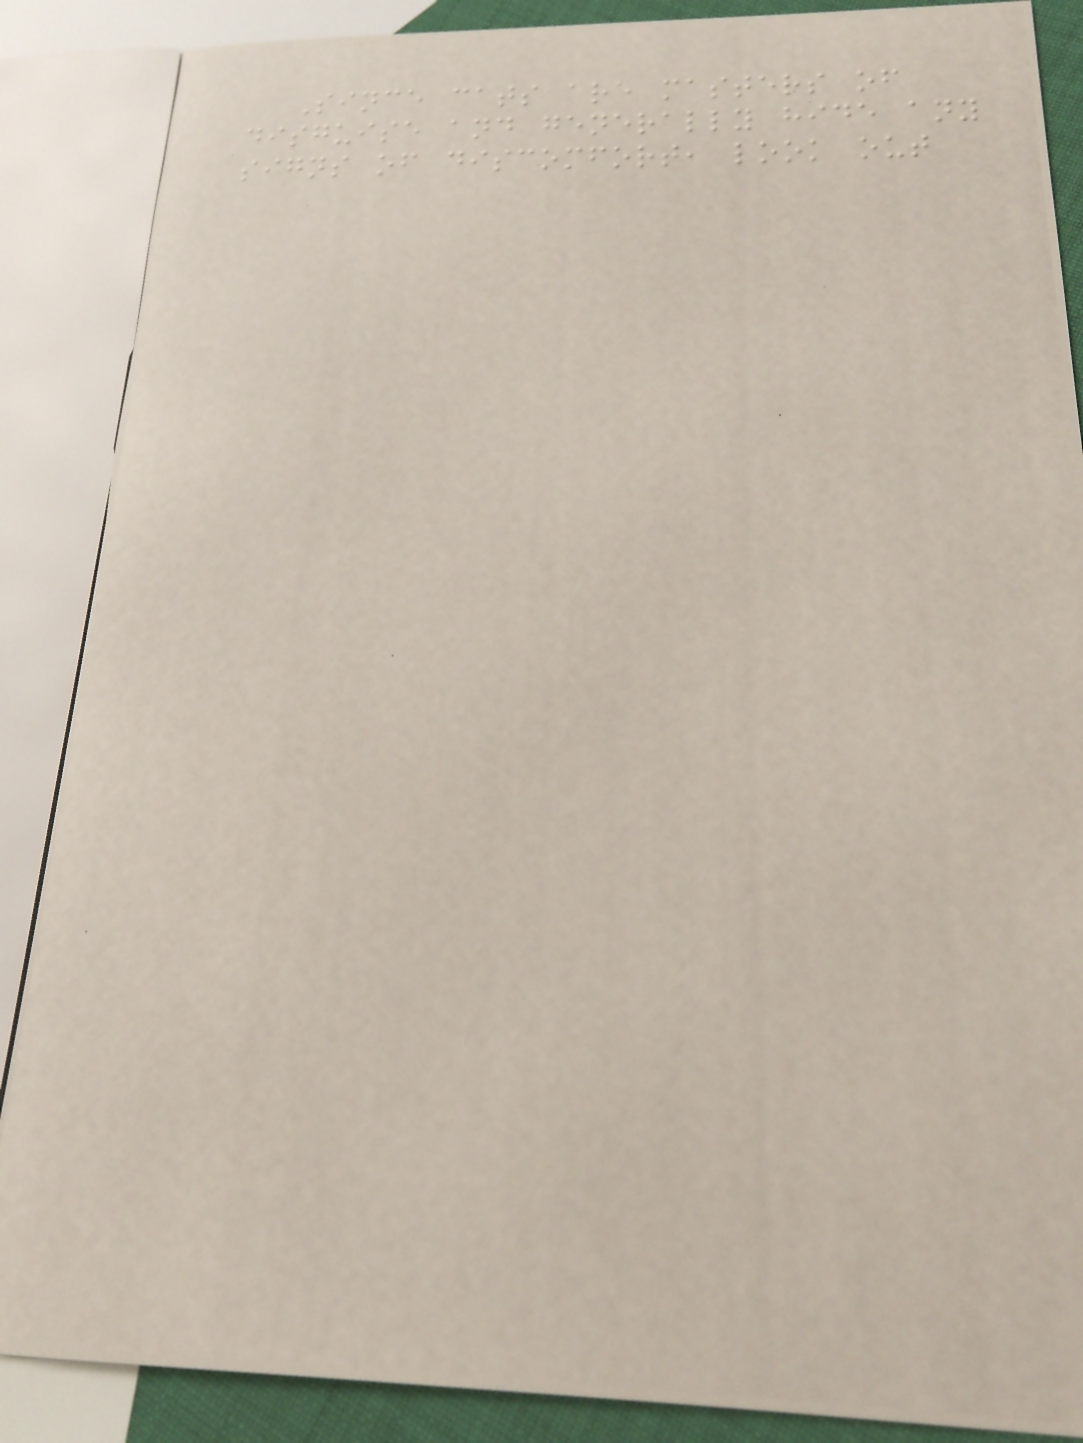Since cats are masters of
disguise and generally hide any
signs of discomfort, look out
